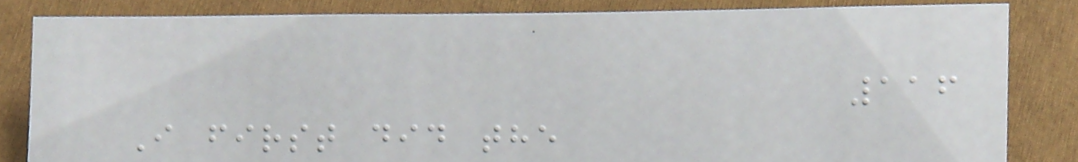116
I first did the
